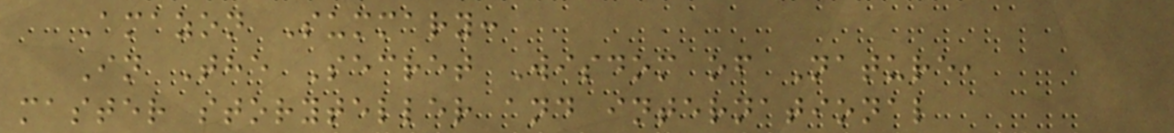Amazon Summary:
In The Secret Wisdom of Nature,
master storyteller and international
